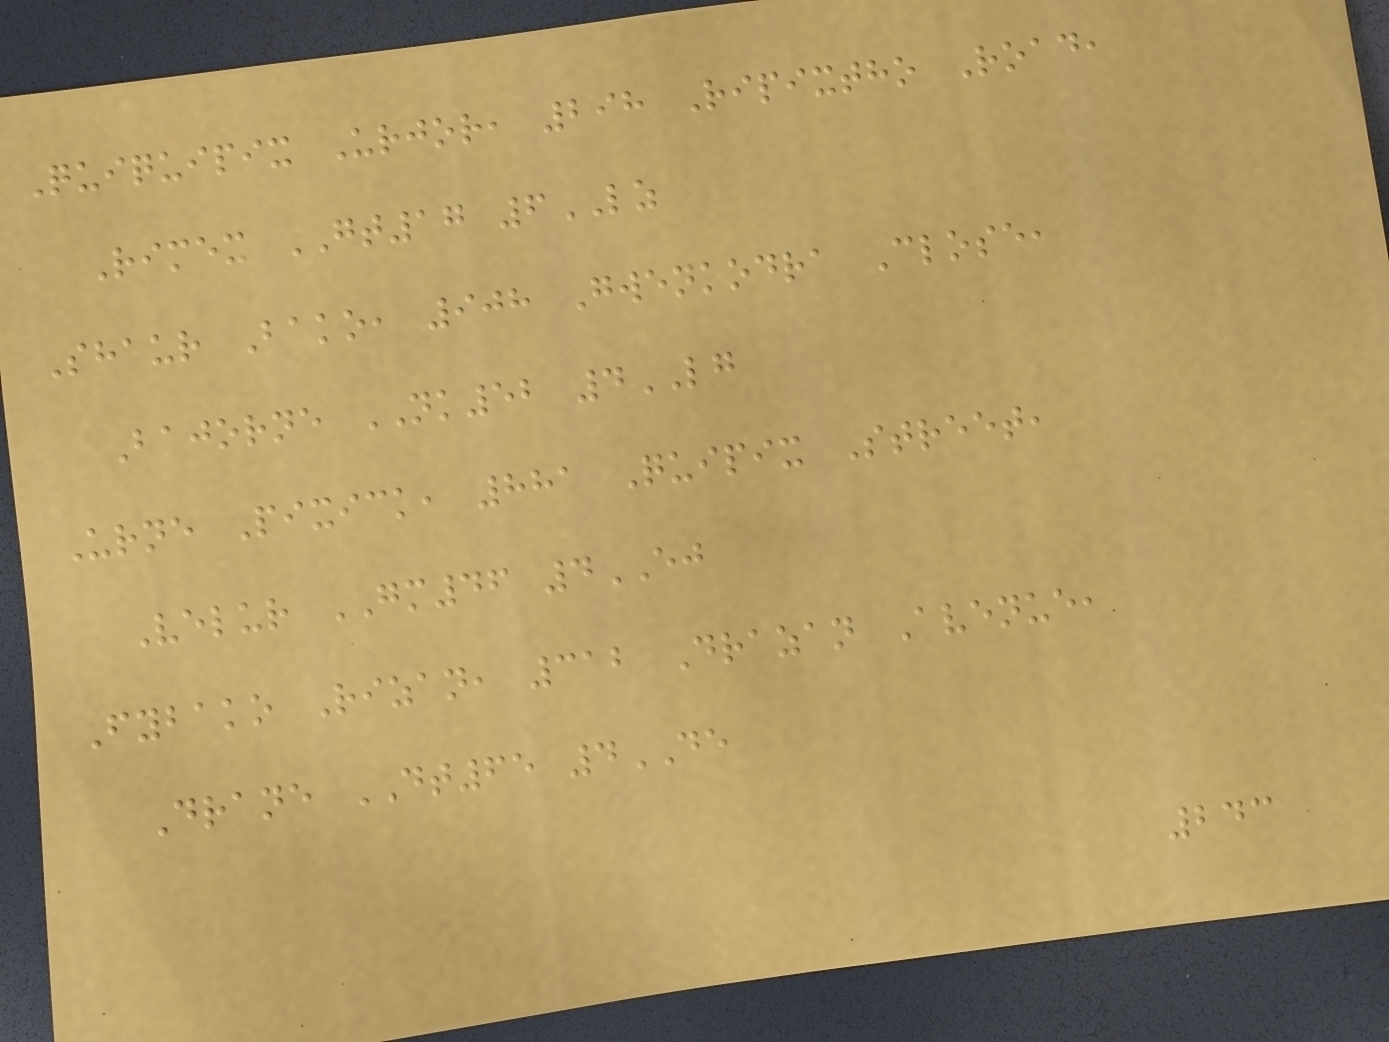Quiquipix Urjor, 298 Ripixtho Road,
Rimex GT17 6LZ
Shaur Bako, 908 Gwenkodra Close,
Bajorne NK52 4LG
Urne Pixick, 881 Quipix Street,
Velur GM46 4EJ
Fybako Rizan, 312 Drazan Avenue,
Drane DT65 4DE
243
